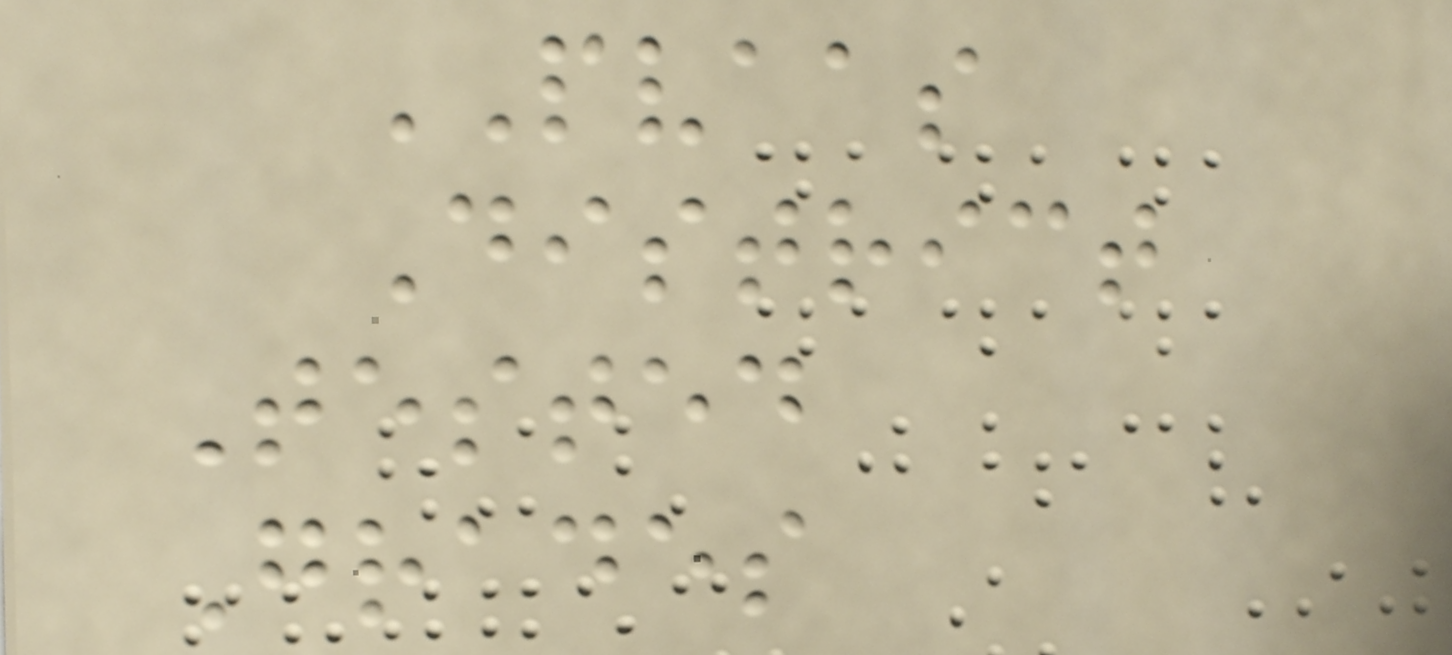PVAAS
District
Tested
Grades
